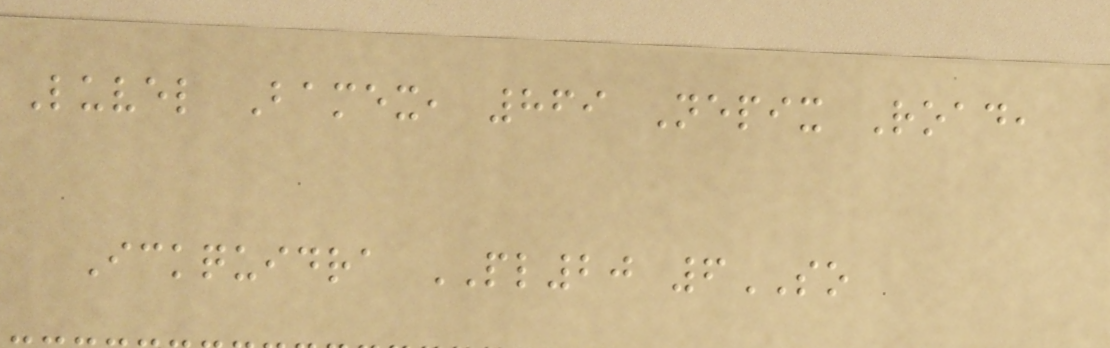Luvel Bamex, 869 Nepix Road,
Ickquidra PL20 6SO
